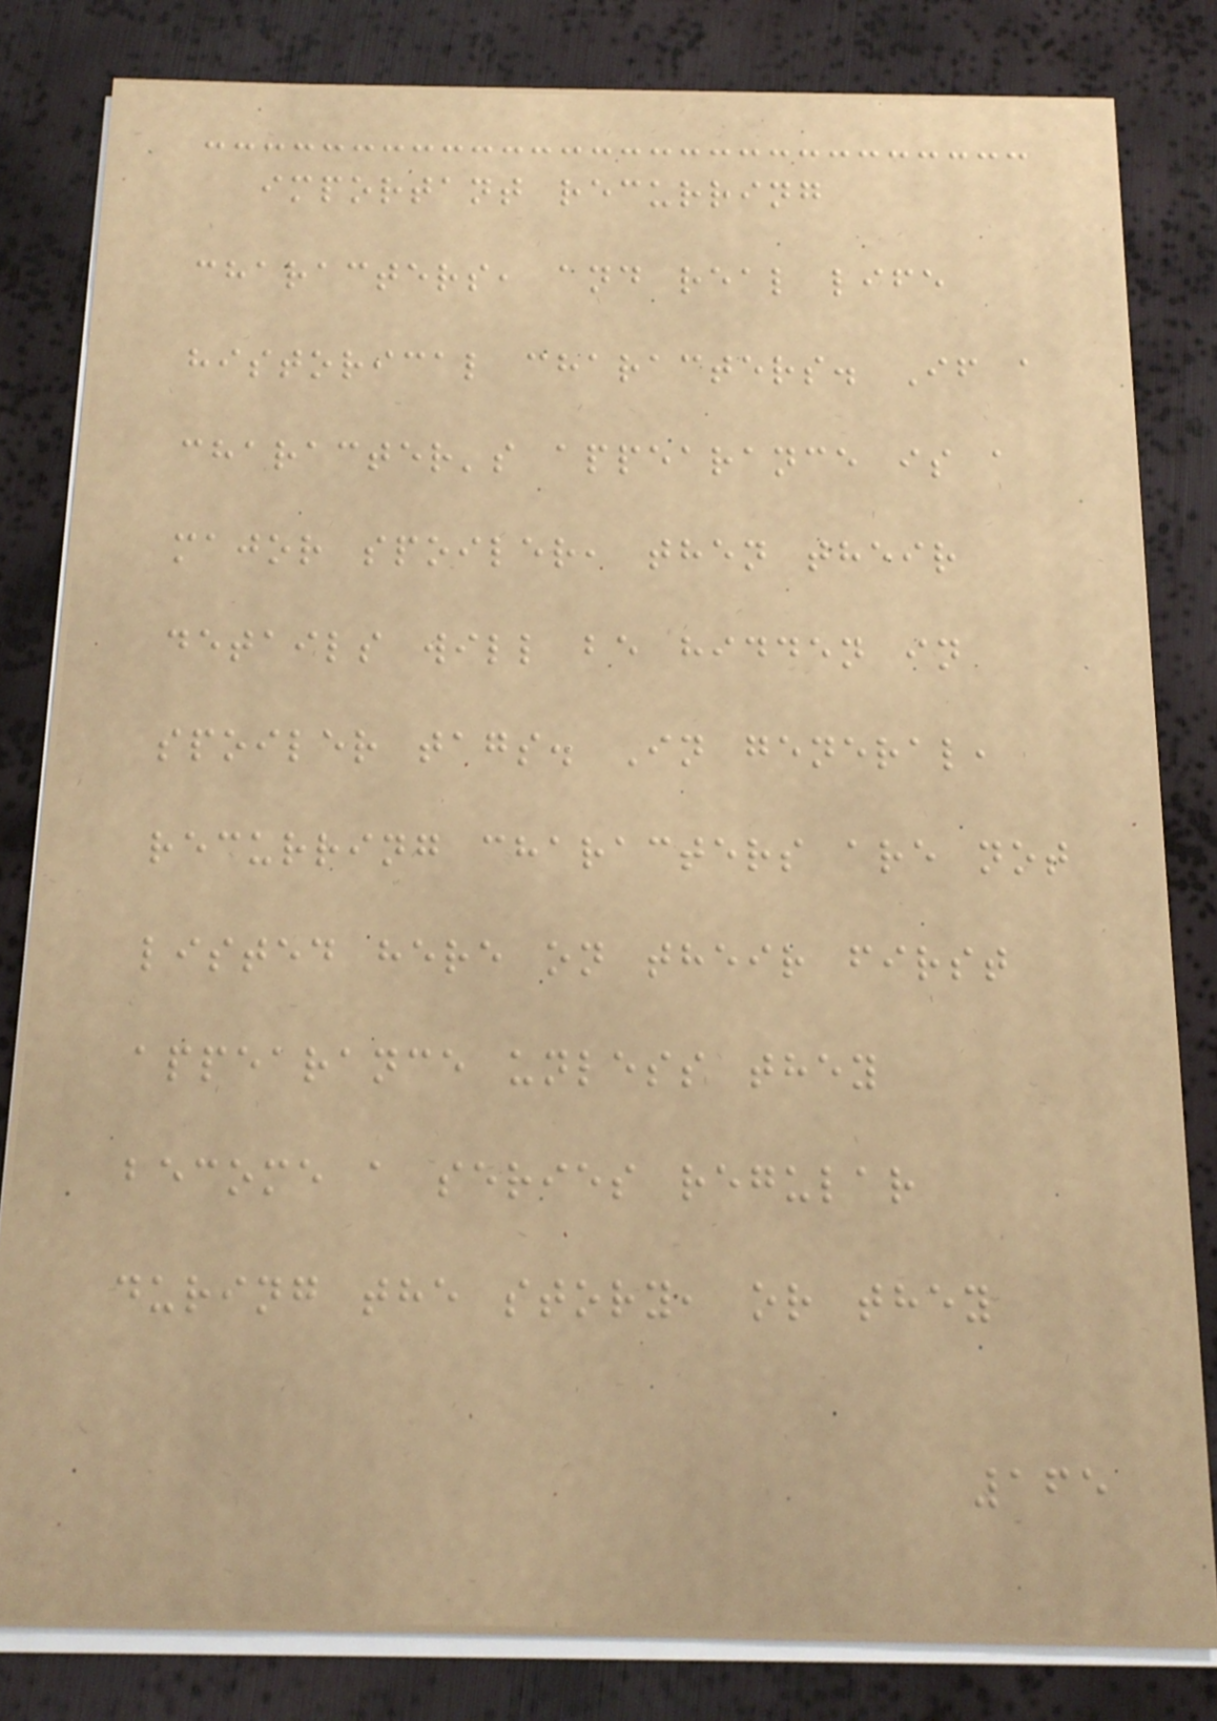important recurring
characters, and real life
historical characters. If a
character's appearance is a
major spoiler, then their
details will be hidden in
spoiler tags. In general,
recurring characters are not
listed here on their first
appearance unless they
become a series regular
during the story, or they
165
